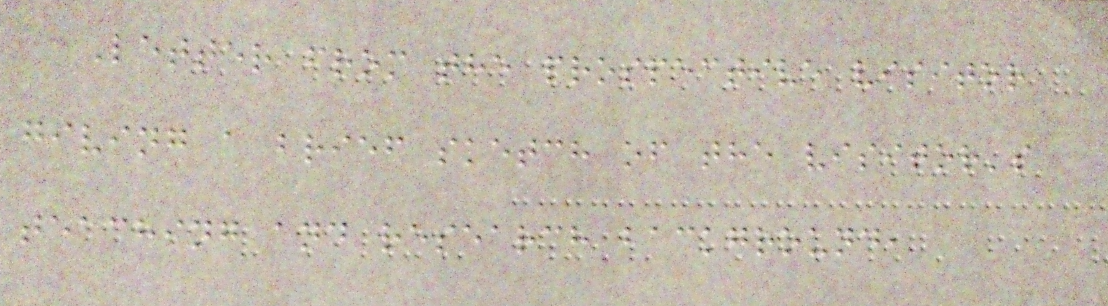Letter from the prospective visitor
giving a brief sketch of the visitor's
teaching and research background,
